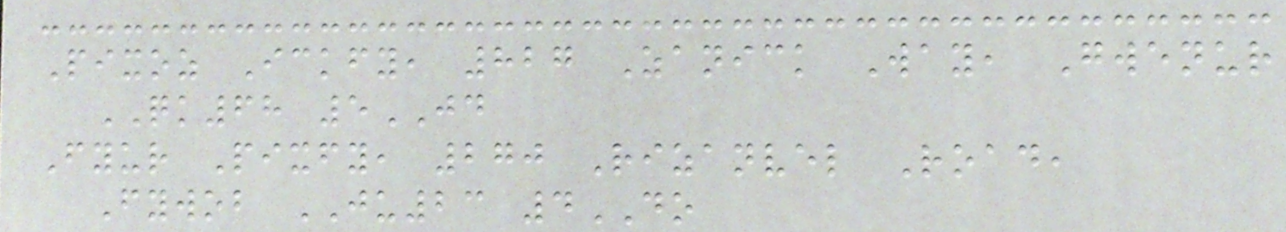Pixoz Ickfy, 827 Zanick Way, Gwenur
QK68 5JD
Fyur Pixfy, 270 Rizanvel Road,
Fywob JU23 4DO
